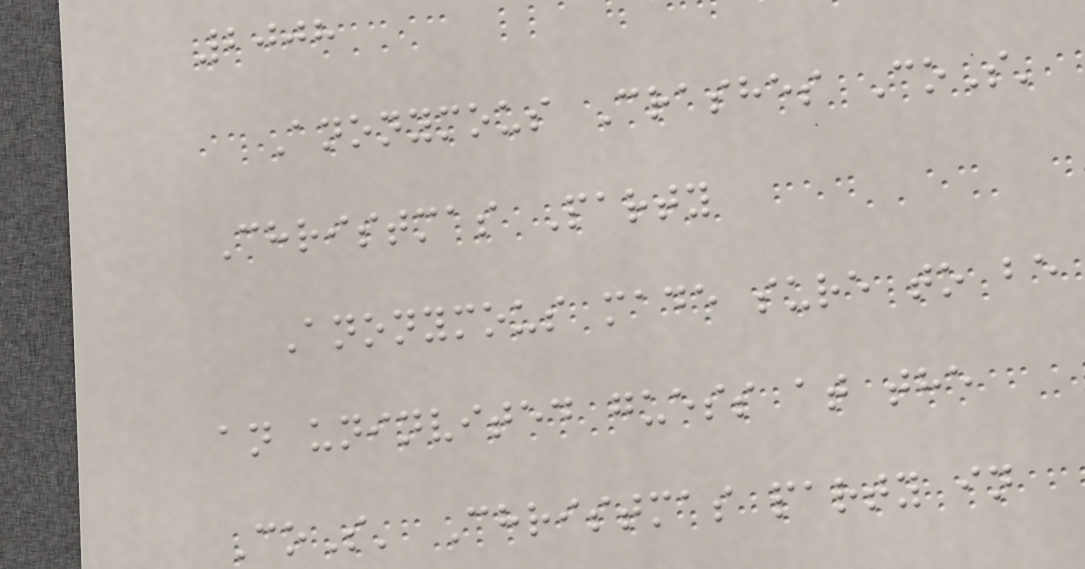2008
Anonymous Crashes CoS'
Christmas Party
Anonymous made sure to be
an uninvited guess at the
CoS' Christmas party in
